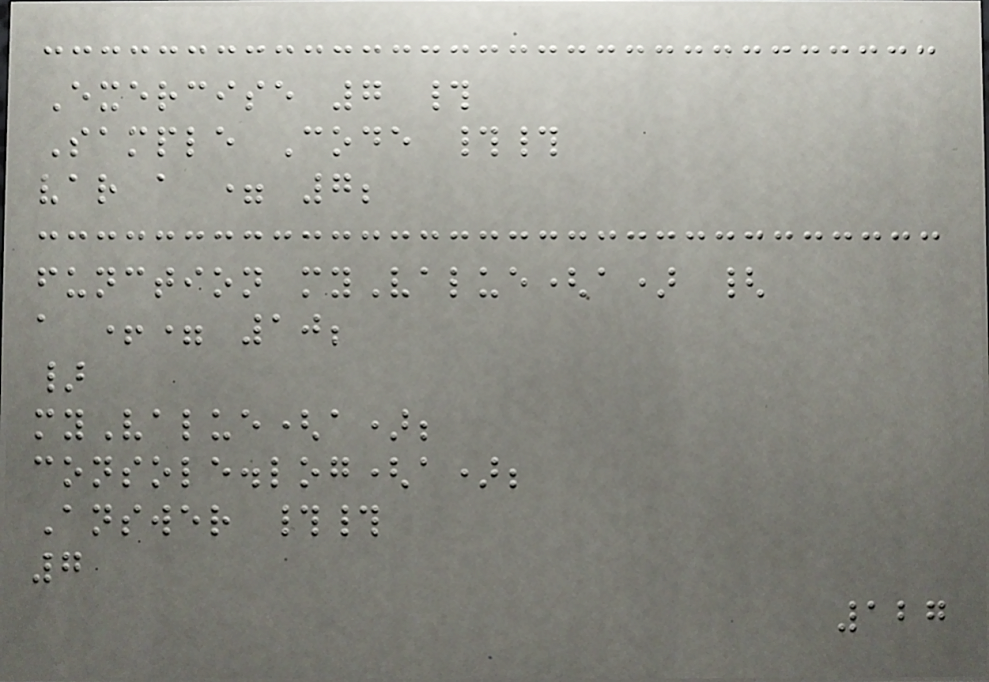Exercise 7 #
Sample Code ##
var a = 7;
function myValue(a) {
a += 10;
}
myValue(a);
console.log(a);
Answer ##
7
127
